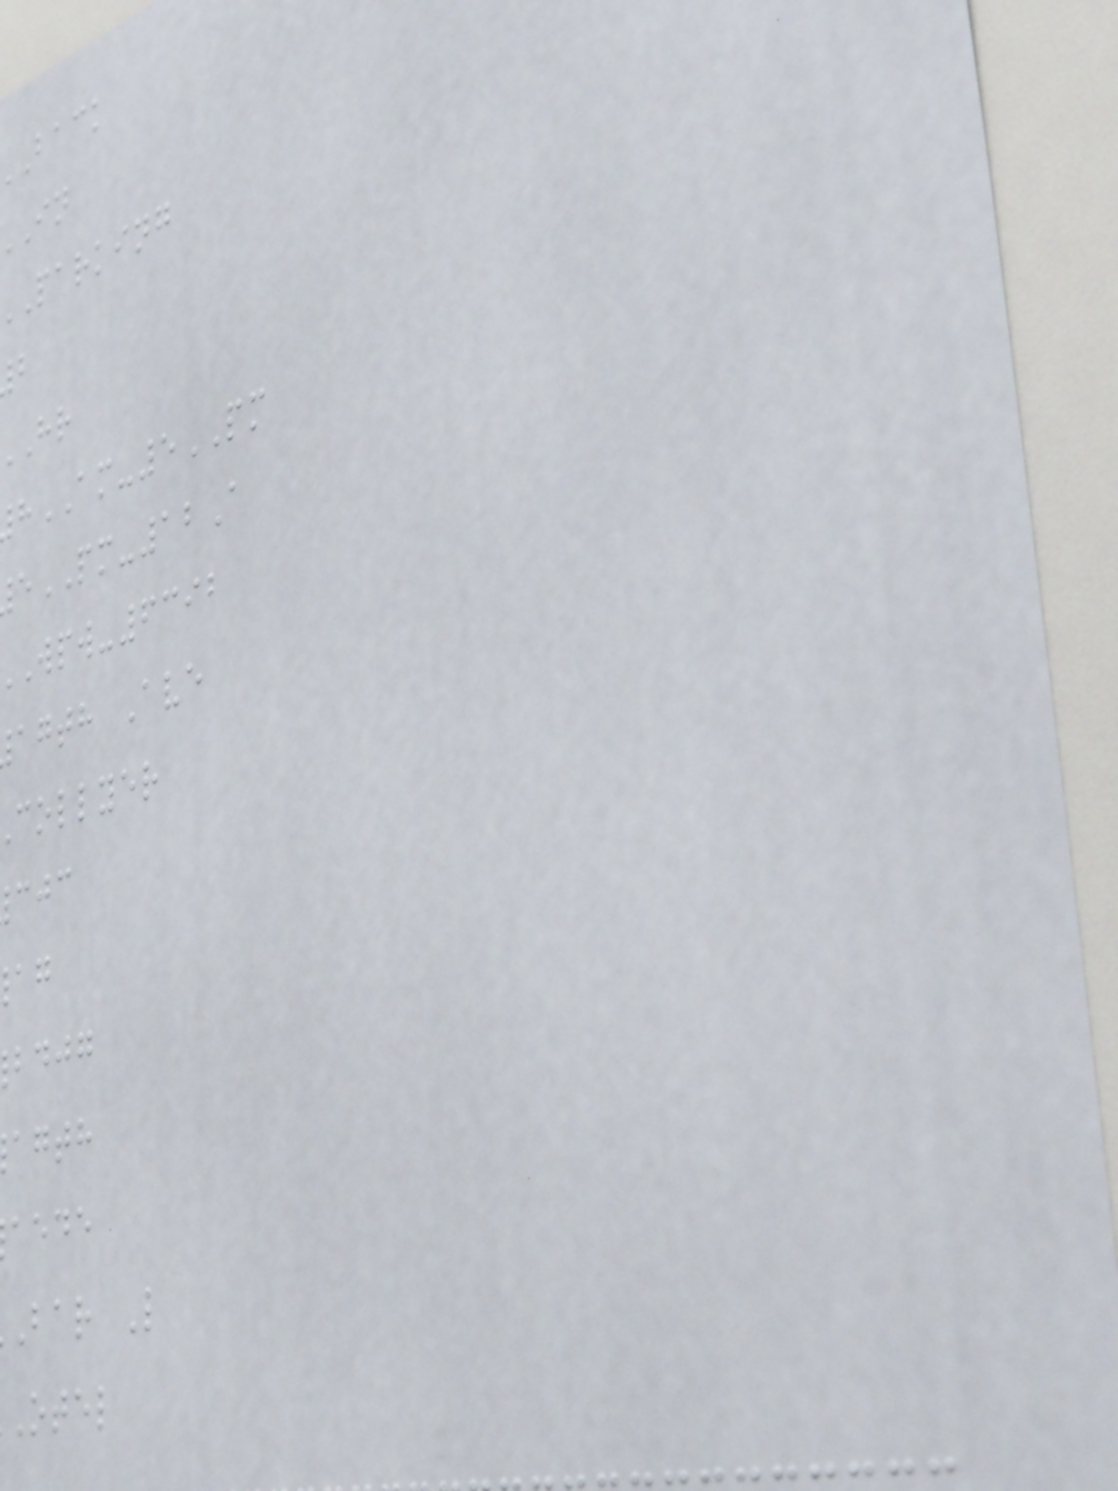back
parking
AM-5PM
PM-12A
wpw-6392
agth Ave
collyer
bdjg
agth
aede
bar L
otel
